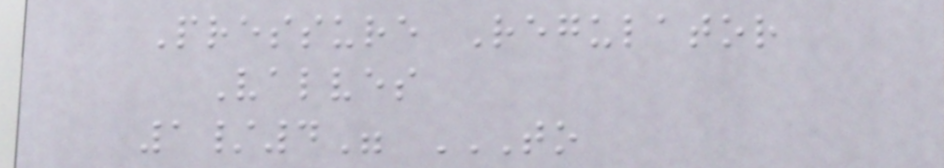Pressure Regulator
Valves
1/4" TO
